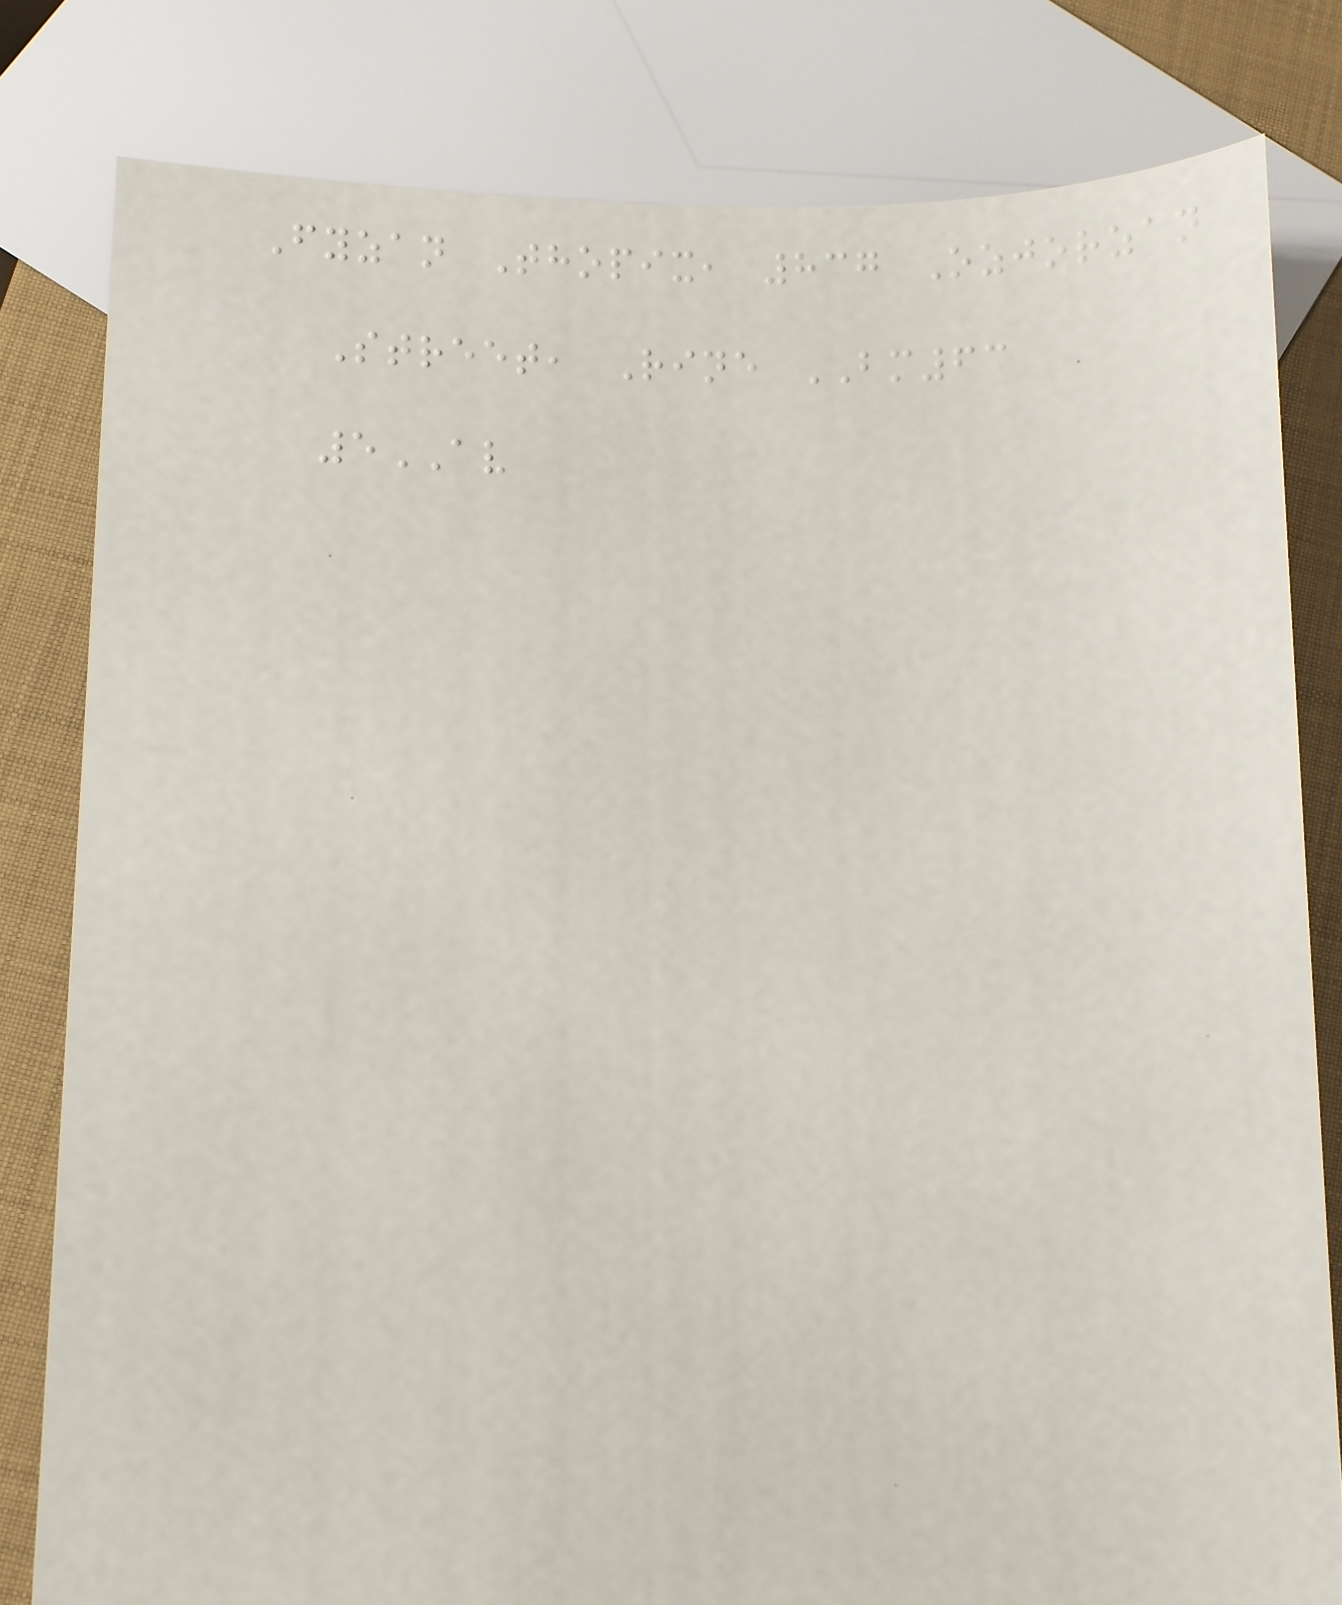Fyzan Thopix, 837 Ozjorzan
Street, Rine BM63
5AV
